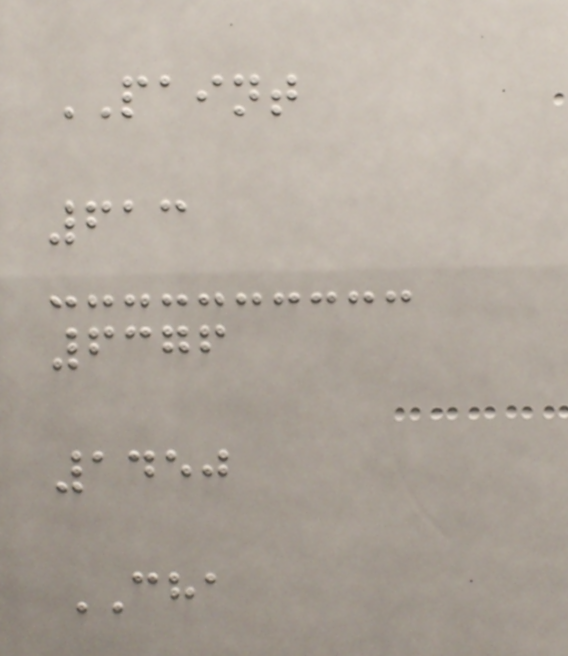PAINT
613
6376
1450
CHA
